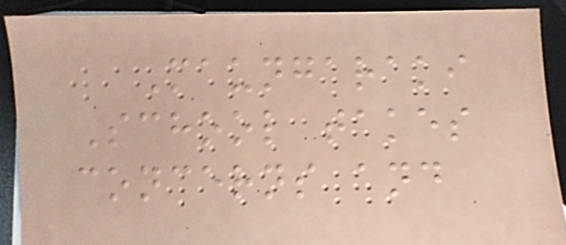Maungaraki
School takes
concerns and
